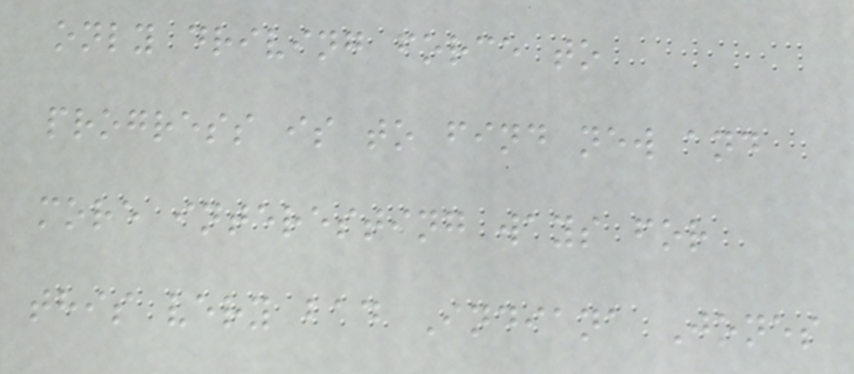only driving force to
progress is to find new and
more interesting ways for
this very bad Indiana Jones
